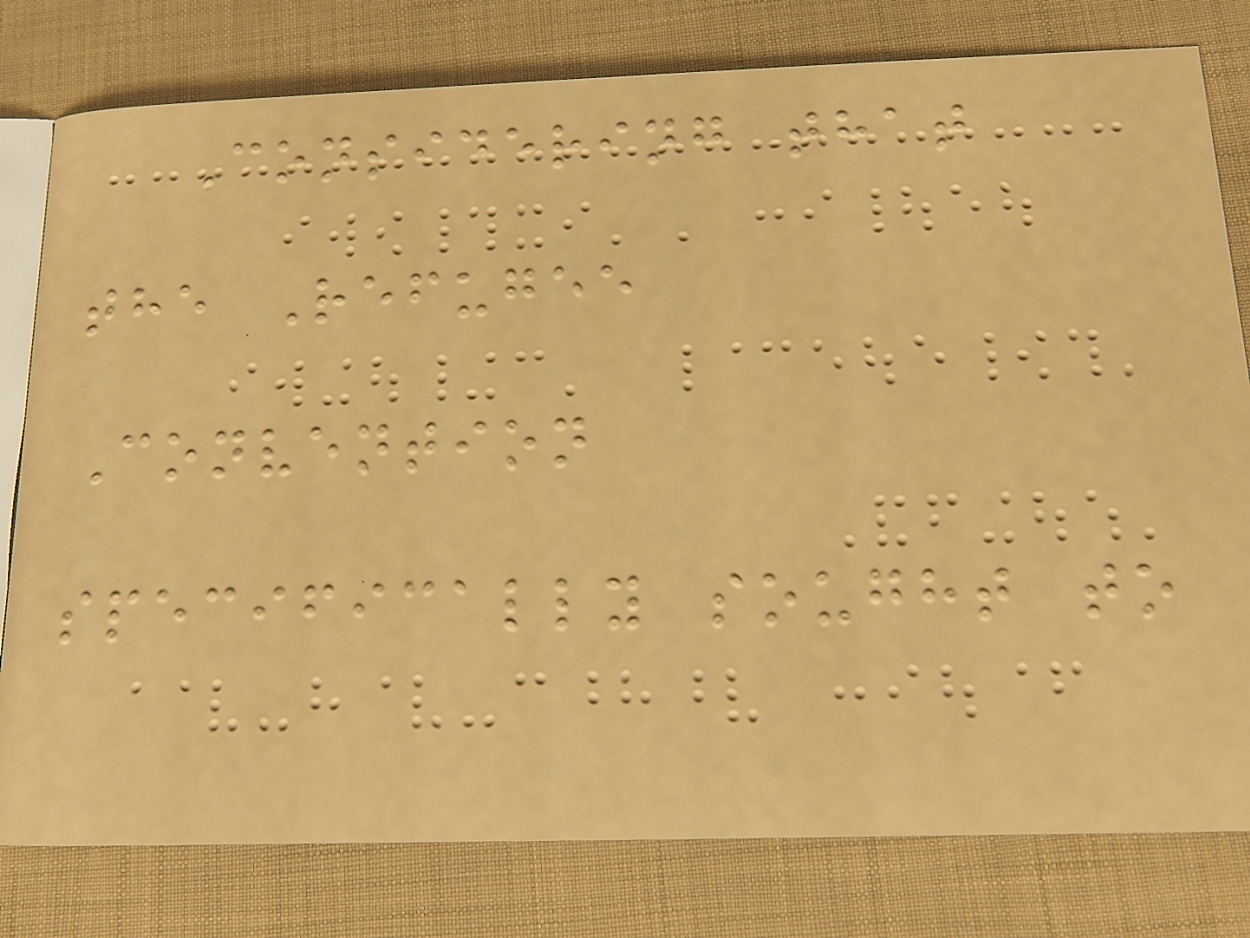Considering that
the Refugee
Convention
specifically sought to
